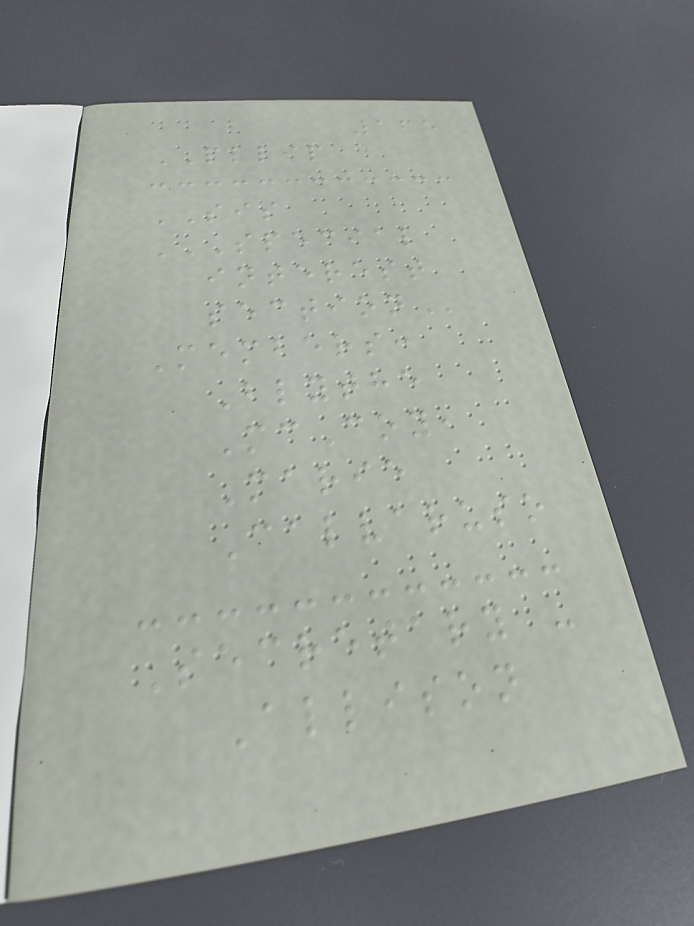165
PLLIP
SIS
SPECIAL
INTEREST
SECTION
Members:
Blythe
McCoy,
Marie
Calvaruso
Secretary -
Allison
